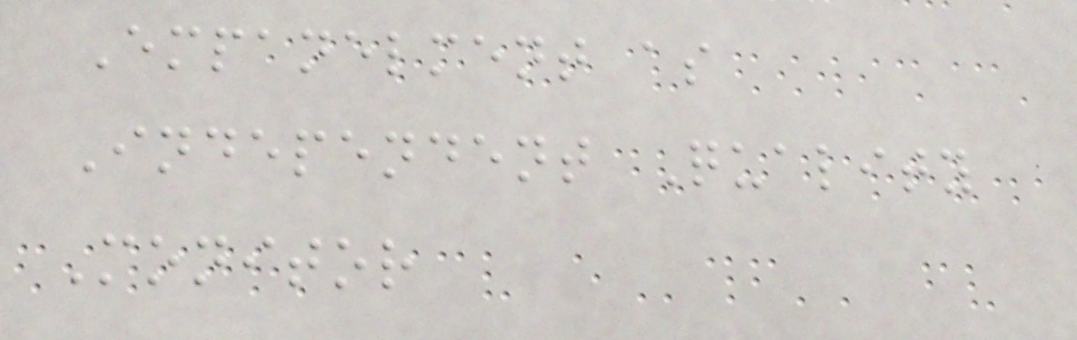Empanelment as
Independent Quality
Monitor
